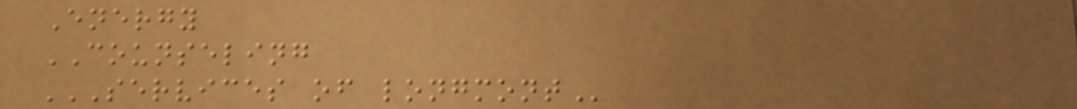Energy
COUNSELING
SERVICES OF LONGMONT
